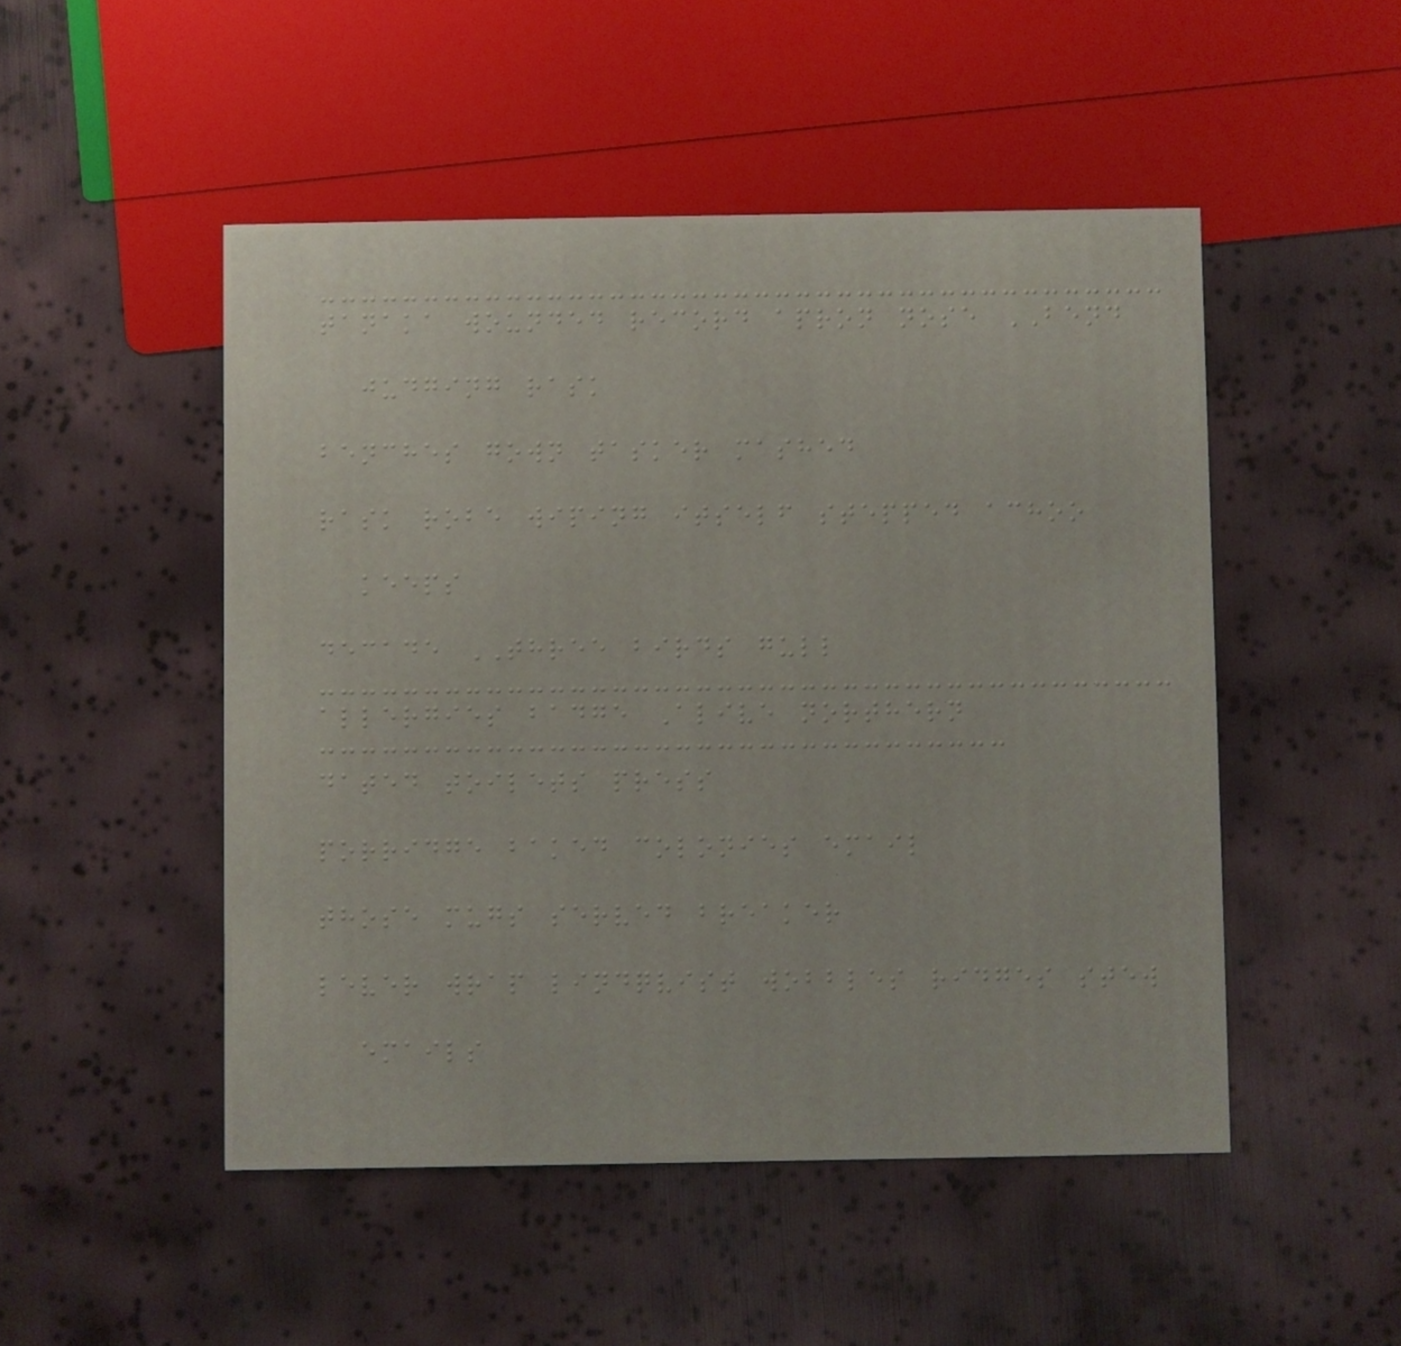tanaka wounded record apron nose BEND
judging rask
benches gown tasker mashed
rask robe wiping itself stepped achoo
keeps
decade THREE birds gull
allergies badge Alive northern
dated toilets press
porridge baked colonies email
those mugs served breaker
lever wrap lindqvist wobbles ridges stew
emails
